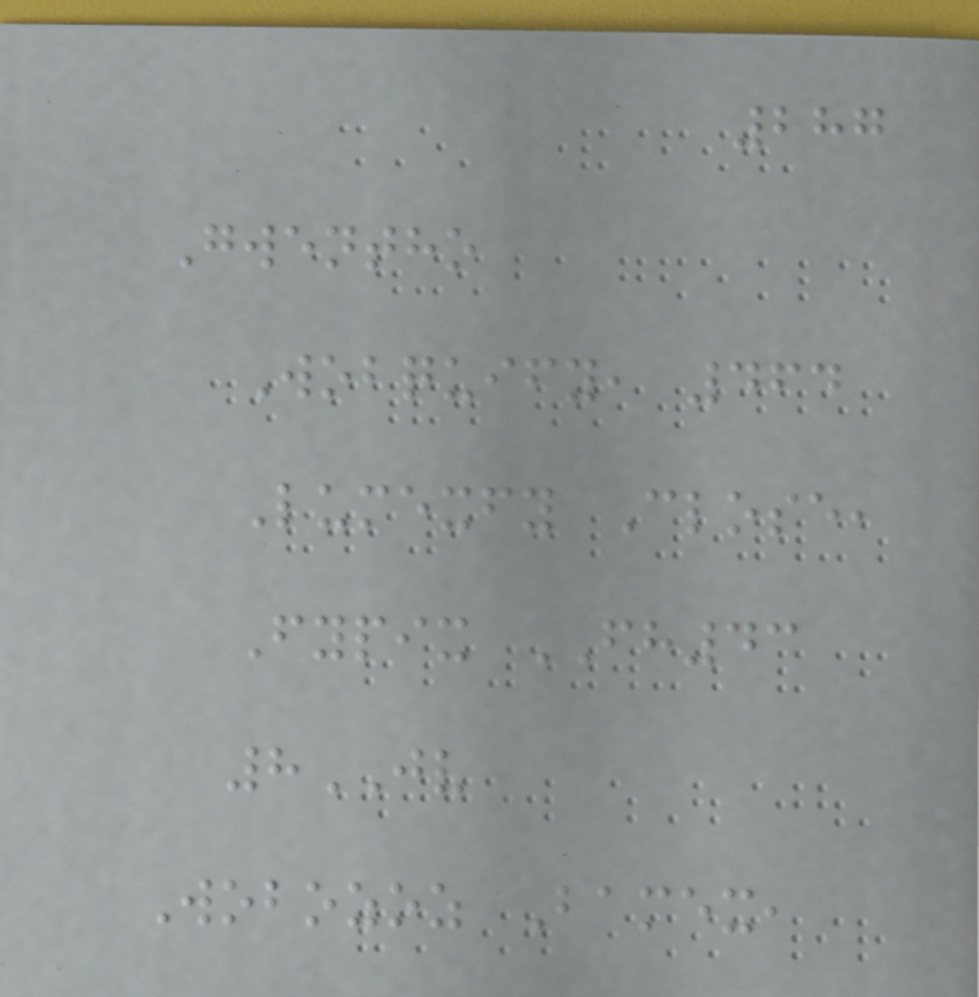287
Gwentho
Wobquify, 464
Lumexfy Close,
Fypix FH43
8JV
Wobozoz Bamex,
